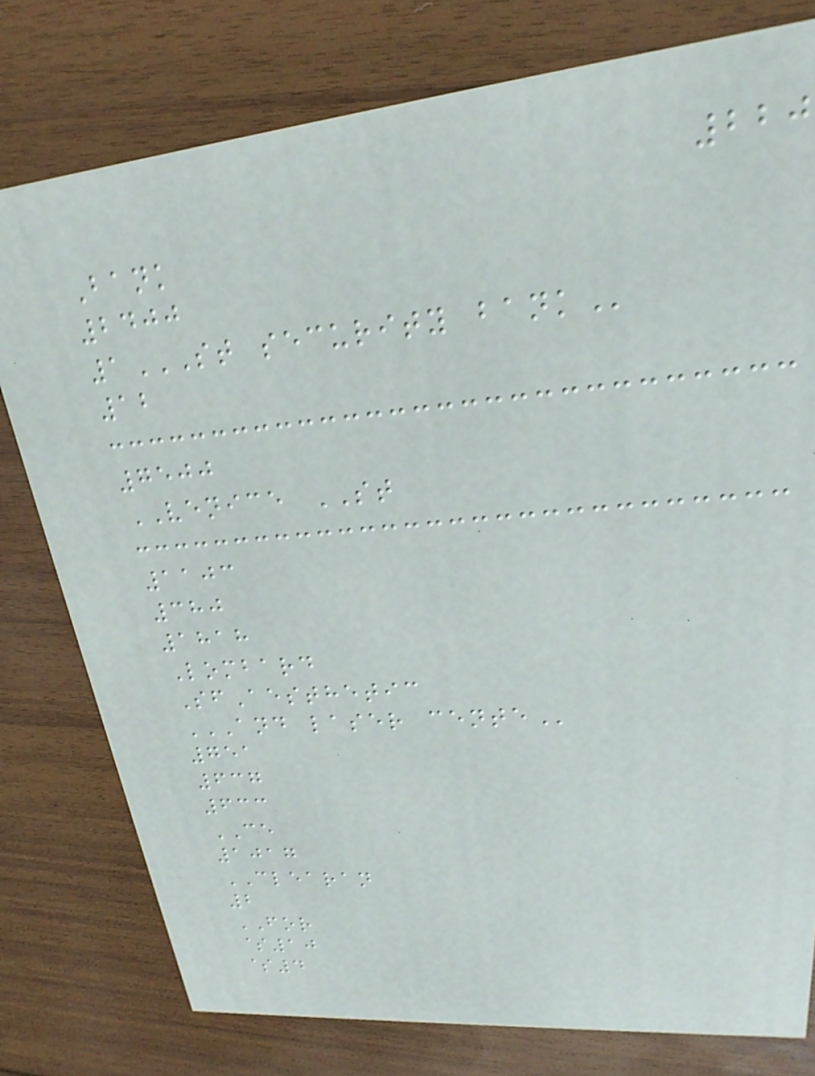220
Bank
2400
1ST SECURITY BANK
12
7500
VENICE ST
1103
380
1818
Lombard
SfAesthetic
AND LASER CENTE
751
637
633
CE
1017
CLEARAN
2
FOR
$10
$4
